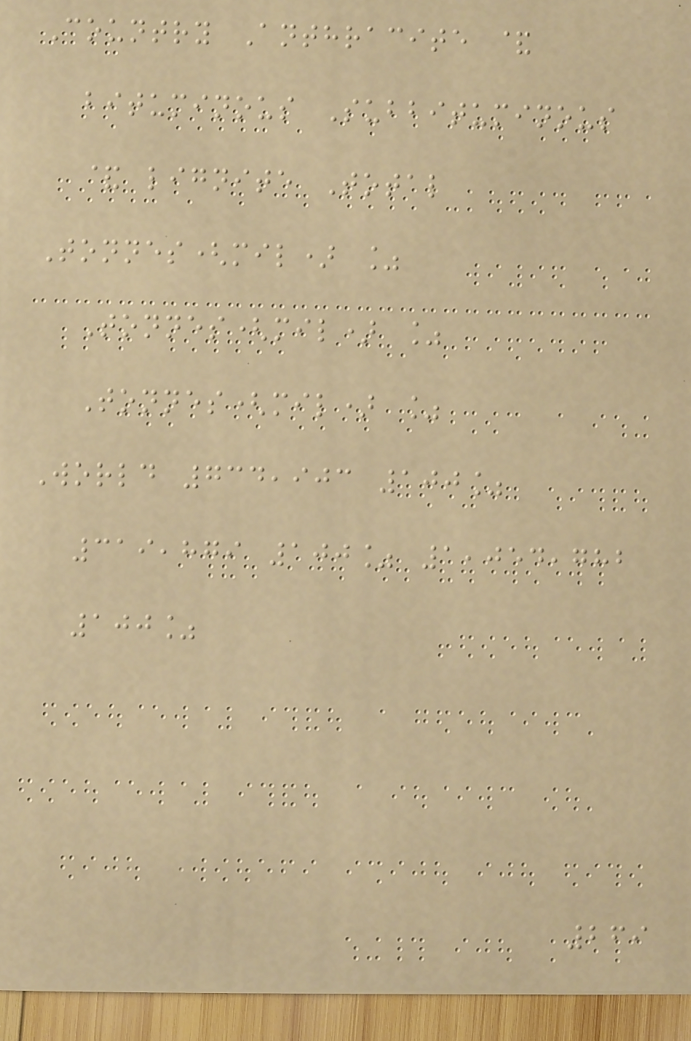Country Anthracite &
bituminous Subbituminous
& lignite Total
Tonnes(mil) %
Tonnes(mil) %
Tonnes(mil) %
World 734,903 100%
319,879 100% 1,054,782
100%
269
